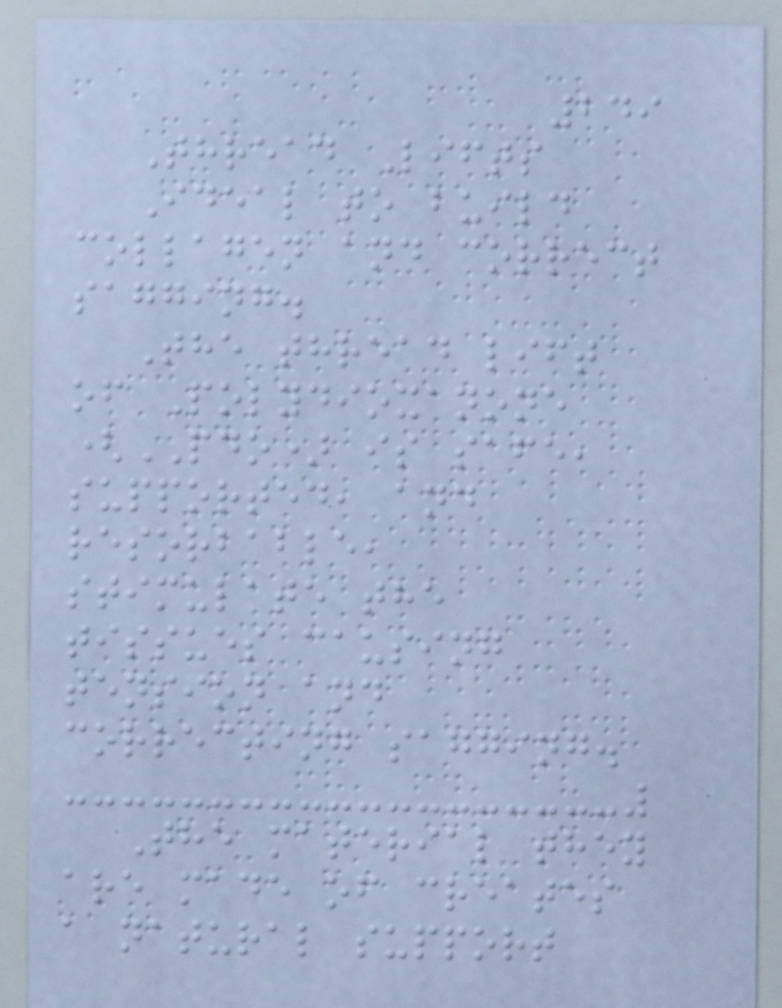249
Thread Lifts
Ideal to build
collagen and correct
sagging.
The thread lift
of Polydioxanone
(PDO) is safe,
supported, and
resorbable,
stimulate the
tissues causing
tension and
correcting sagging.
The material they
are made of creates
a natural support
